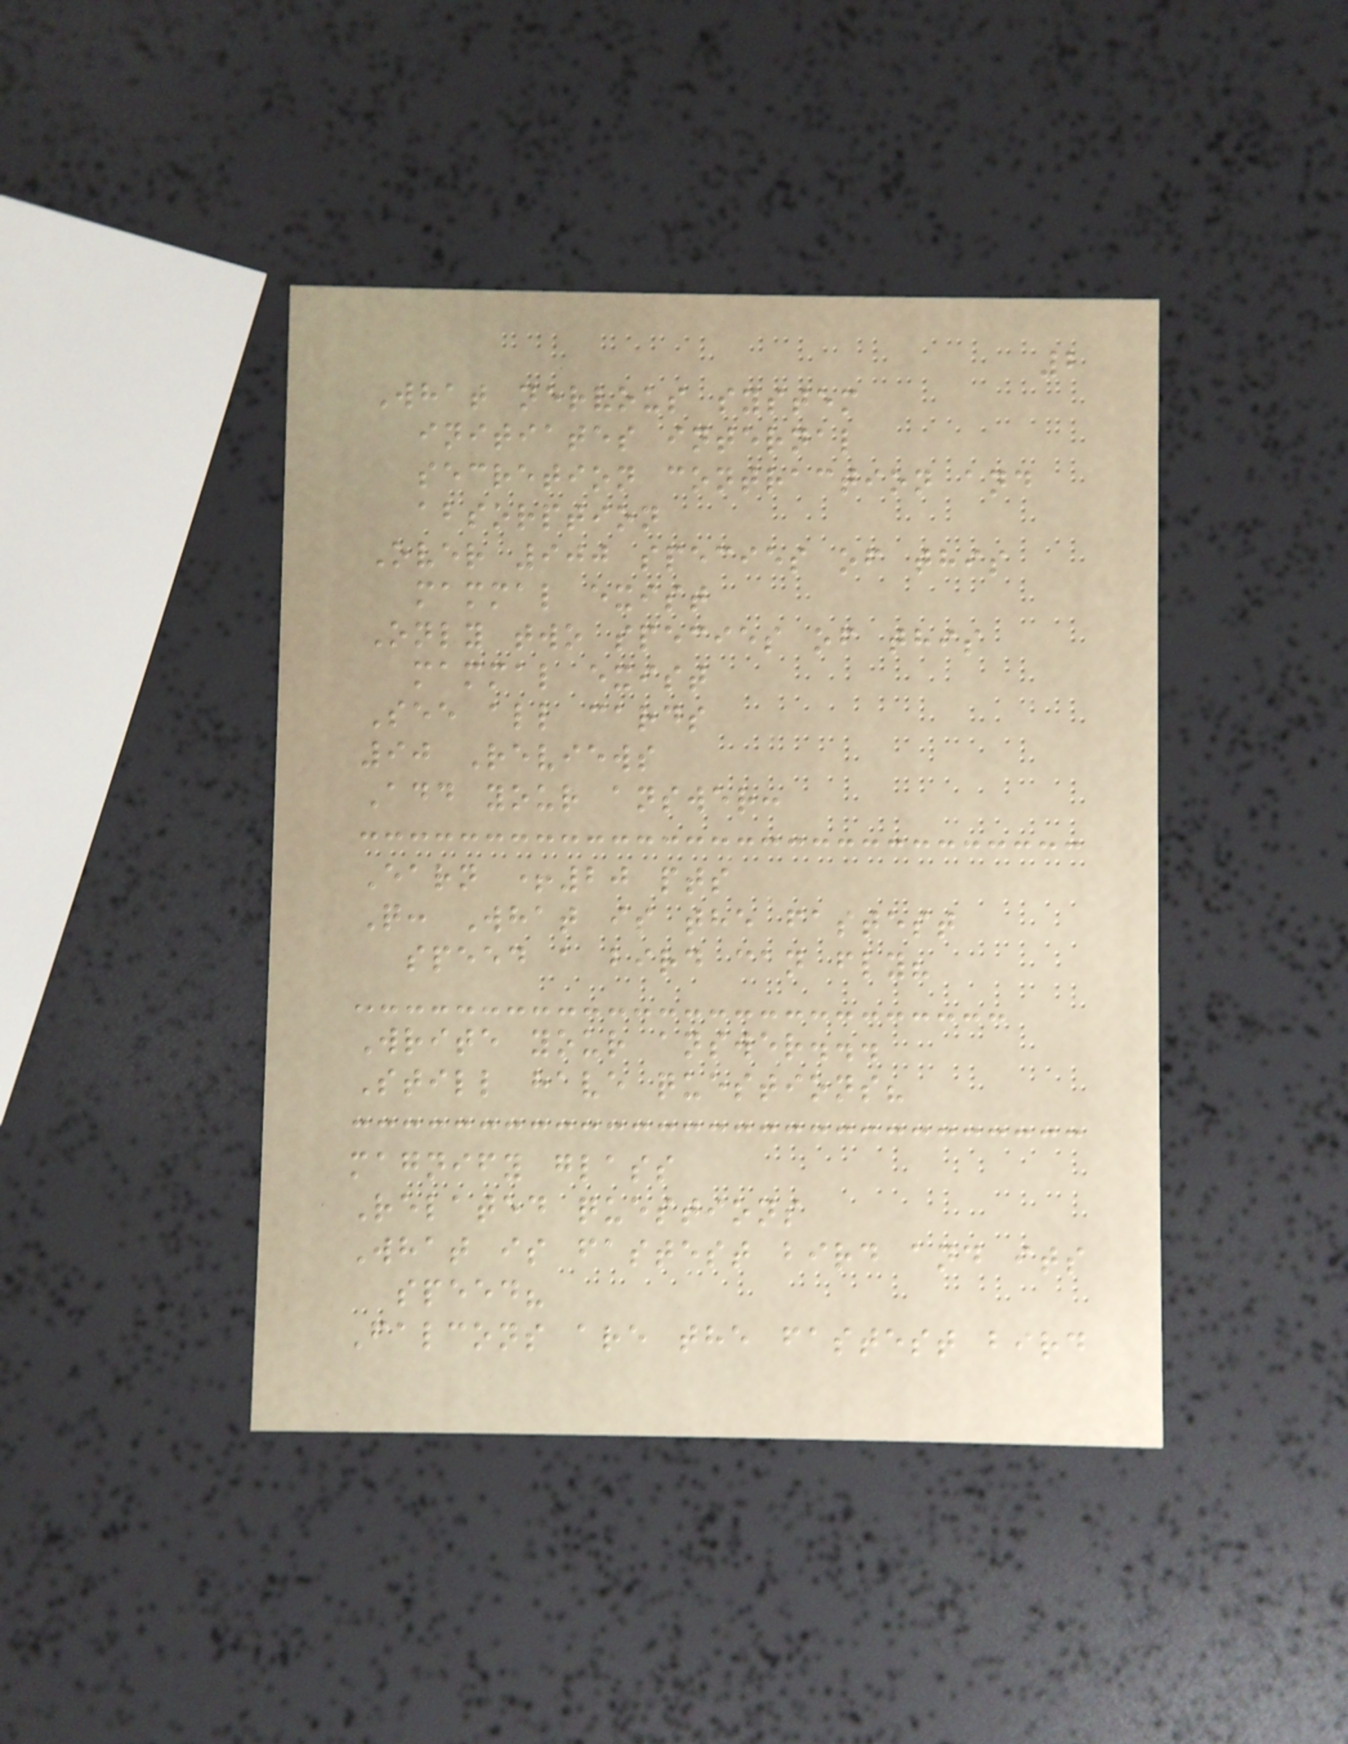2
What nervous system
initiates internal
secretion contraction and
absorption
Over 900 species of this
mammal exist
Only two species of this
mammal exist
See all cards
90 Reviews
Add your answer:
Earn +20 pts
Q: What is the fastest
speed a bird can fly?
Write your answer...
Still have questions?
magnify glass
Related questions
What is fastest bird and its
speed?
Falcons are the fastest bird
